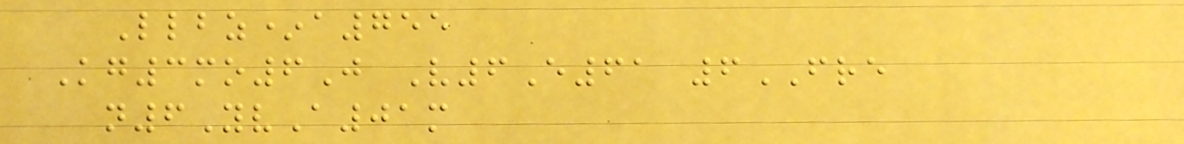Llbz*a755
Kg3mo6J V6E61 6FRE
n6YvA01m
